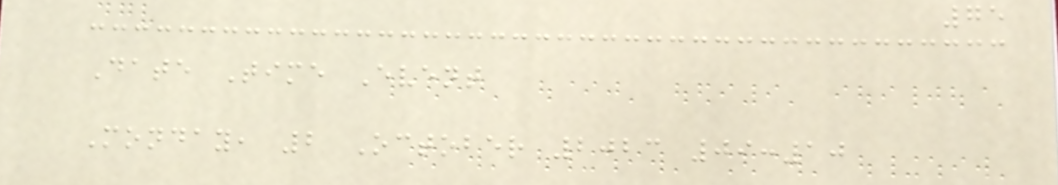75
Date Time Event
Monday, 2 October 2023 09:10
